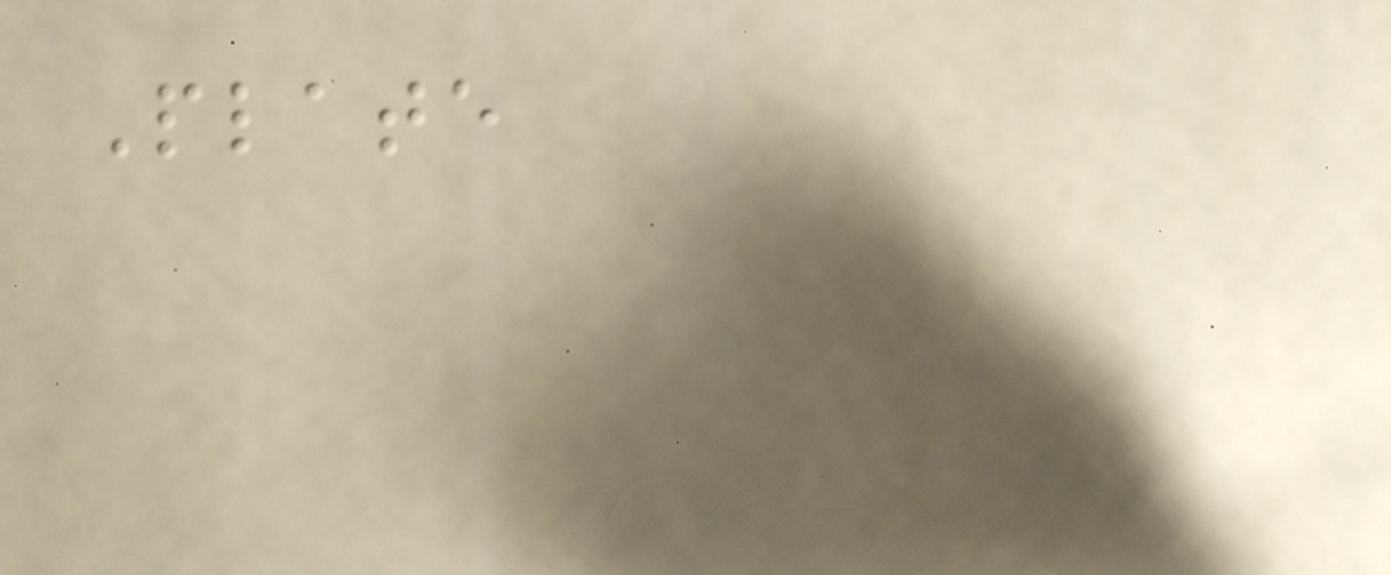Plate
